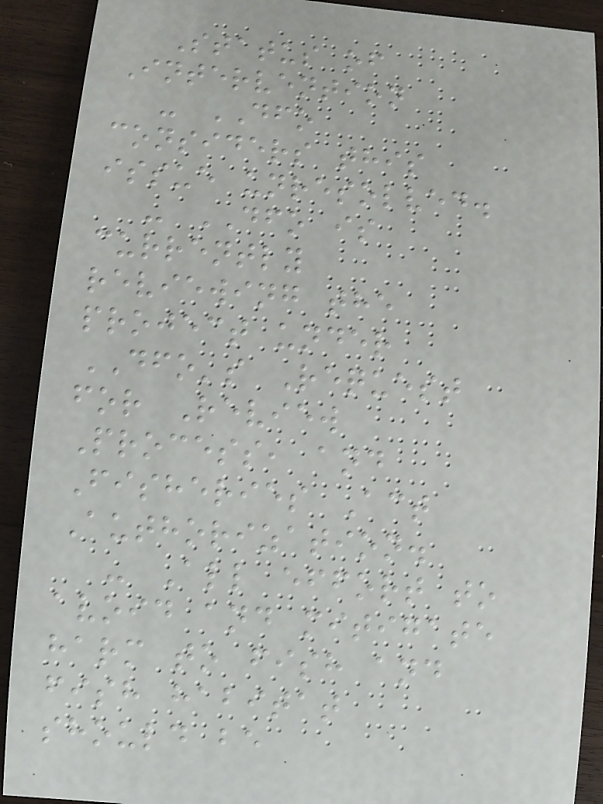Status of
Intervention
- DFO
considers this
issue unresolved.
- DFO is
currently
reviewing the
project under
DFO's Request
for Review
Process, and
Fisheries Act
Authorization.
- All effort to
avoid and mitigate
harm to fish and
fish habitat
should be
